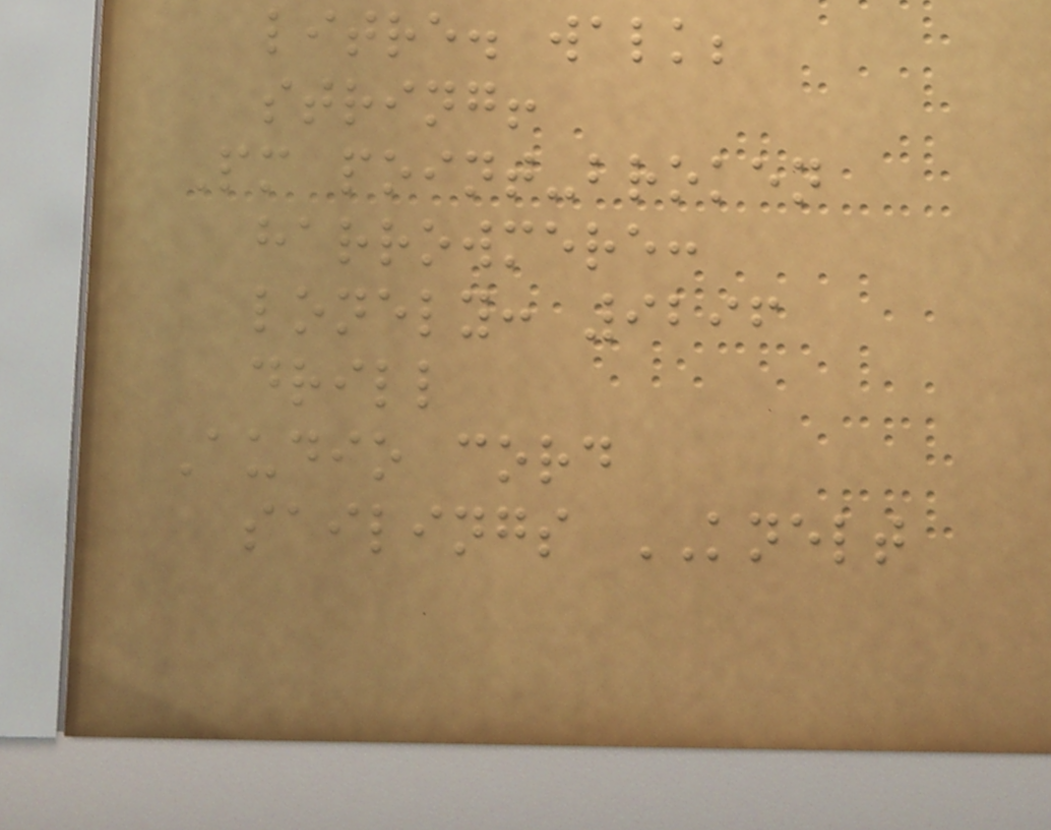litre. walk;
string!
Pm point-broken
harrowmere:
lonely: 9296
drill
Audio cord
sailings KNELT
